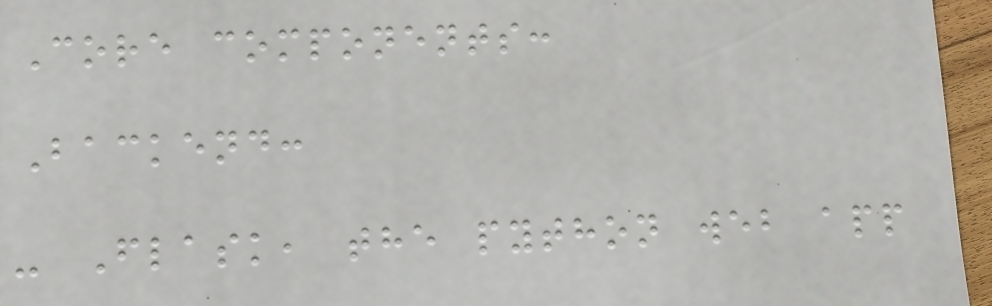Core components:
Backend:
- Flask, the python web app
